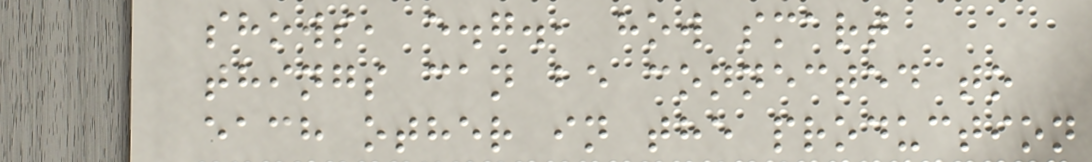shows, e.g., how smart
things can be connected to
each other in the production
